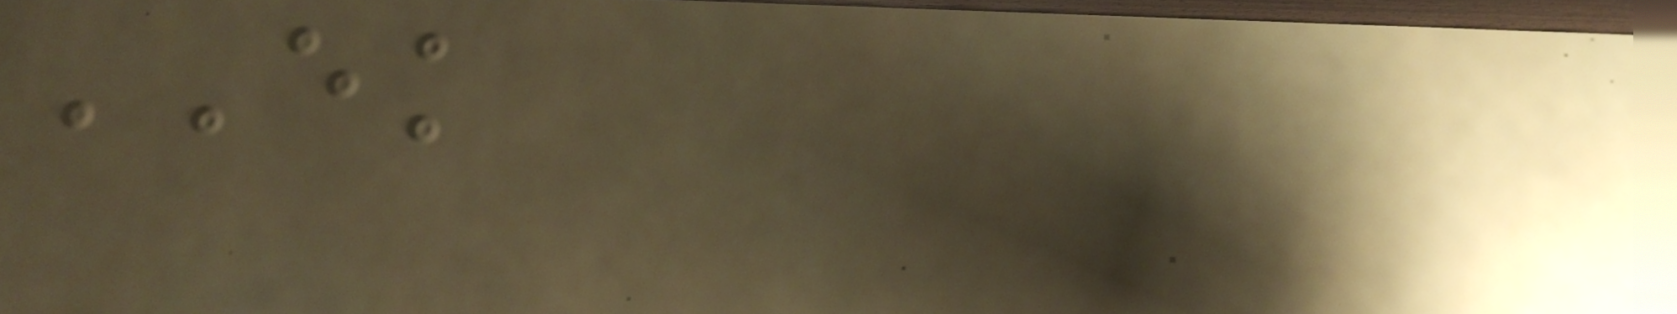EK
